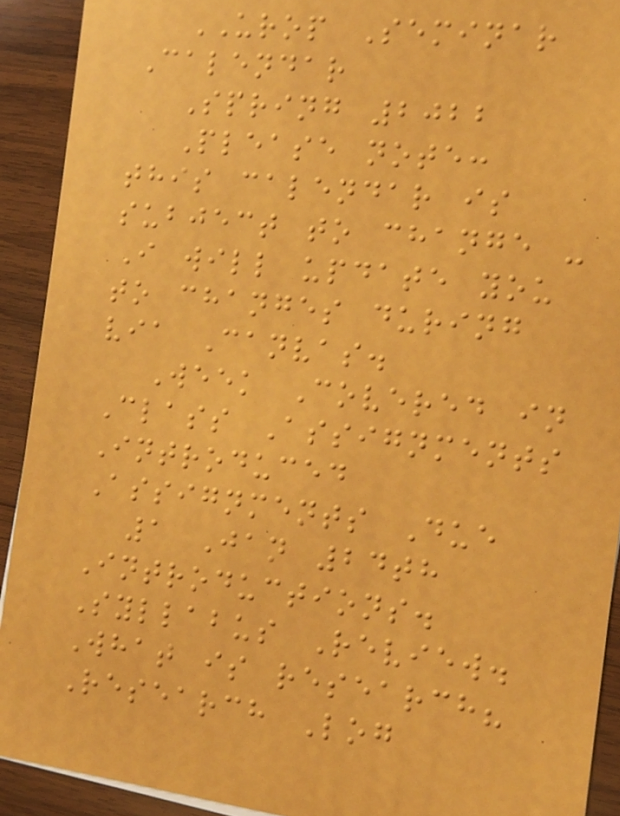UROP Seminar
Calendar
Spring 2022
Please note:
this calendar is
subject to change -
I will update you
to changes during
via Canvas.
Week Covered in
Class Assignments
Introduced
Assignments Due
1 Jan 24th
Introductions.
Syllabus Review.
What is research?
Research Log
